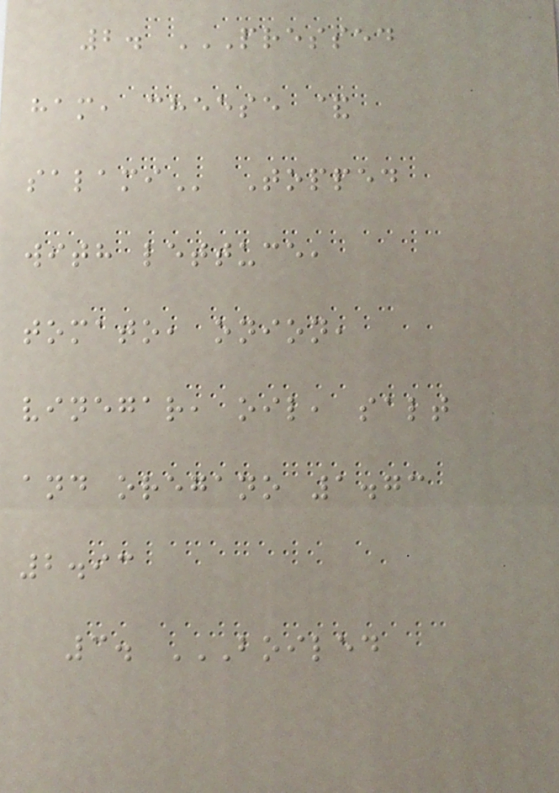2. PRESSED
HAM, CHEESE &
SALAMI Topped
with lettuce,
tomato, onion,
vinegar, oil, salt
and oregano 1.73
2.93
3. BOILED
